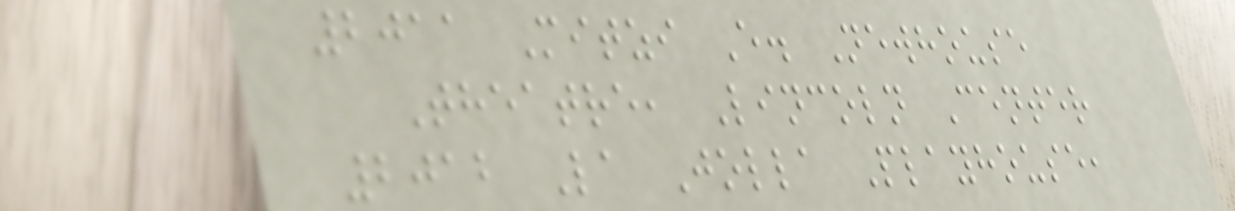2011 Mitzi E. Newhouse
Theatre, Lincoln Center
2012 La Jolla Playhouse,
